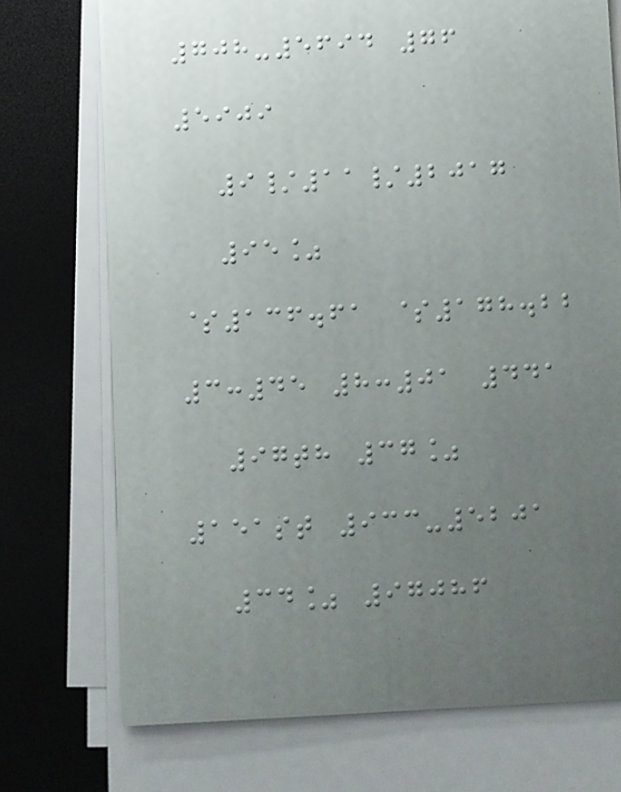708-5694 76
5909
9/11/2017
95%
$136.61 $178.22
3:45 8:01 441
97th 37%
151st 933-5201
34% 97086
